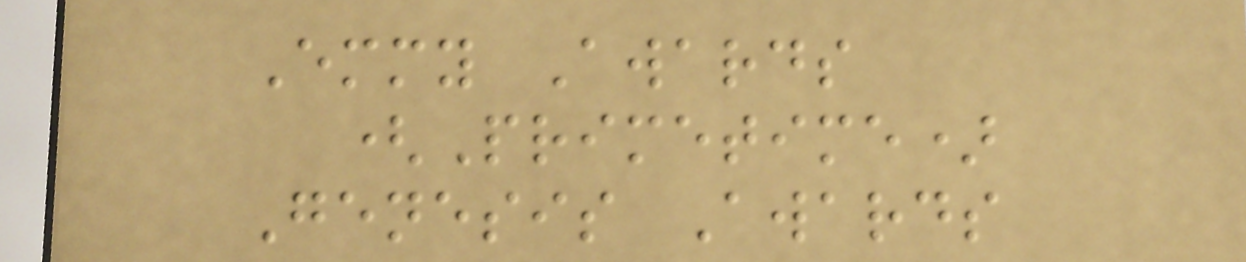Emmy Awards
(Primetime)
Genesis Awards
